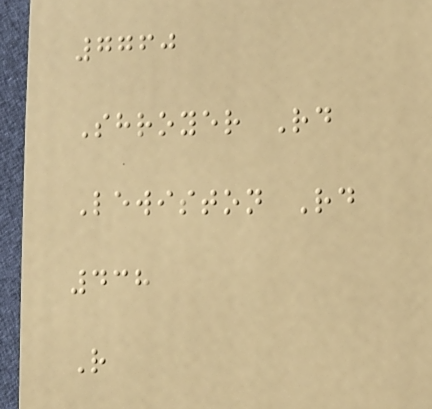7760
Shroyer Rd
Lewiston Rd
438
R
